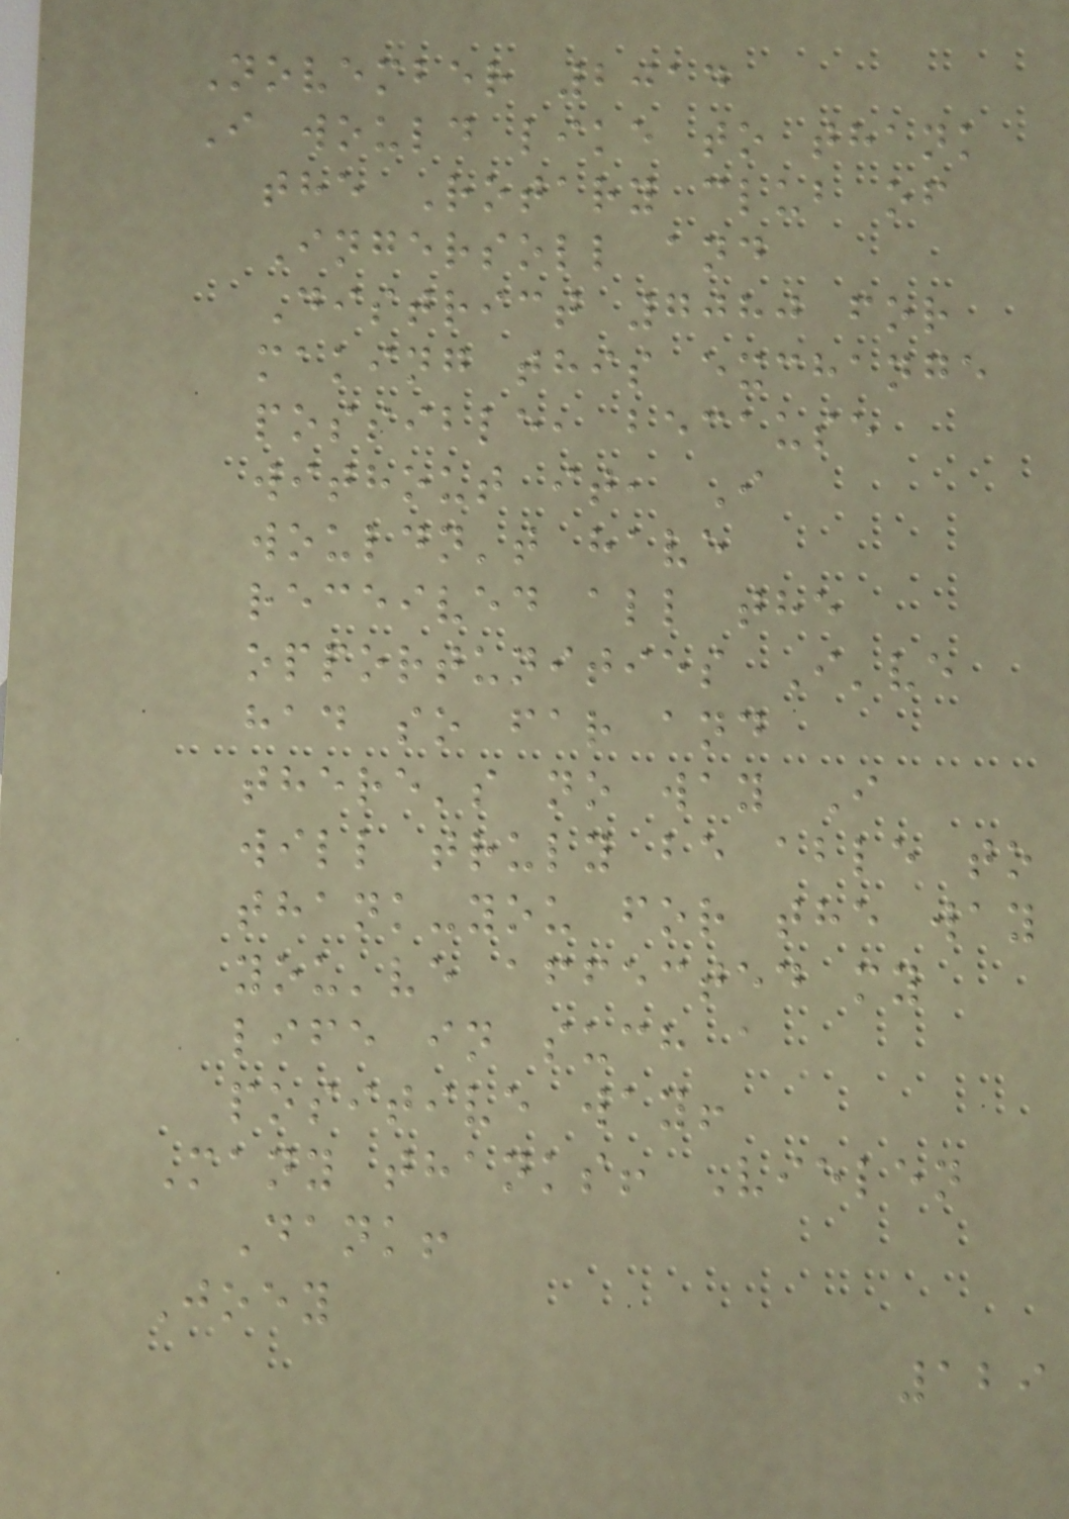November 2014
I would like to thank
the Rotary club of
Ingersoll and
District 7080 for
making this exchange
possible, because
without it, I
wouldn't have
received all the
opportunities I've
had so far and
there's no way I
will truly be able to
thank-you for the way
you've affected my
life in such a
positive way!
Many thanks! Vielen
Dank!
Joey
129
